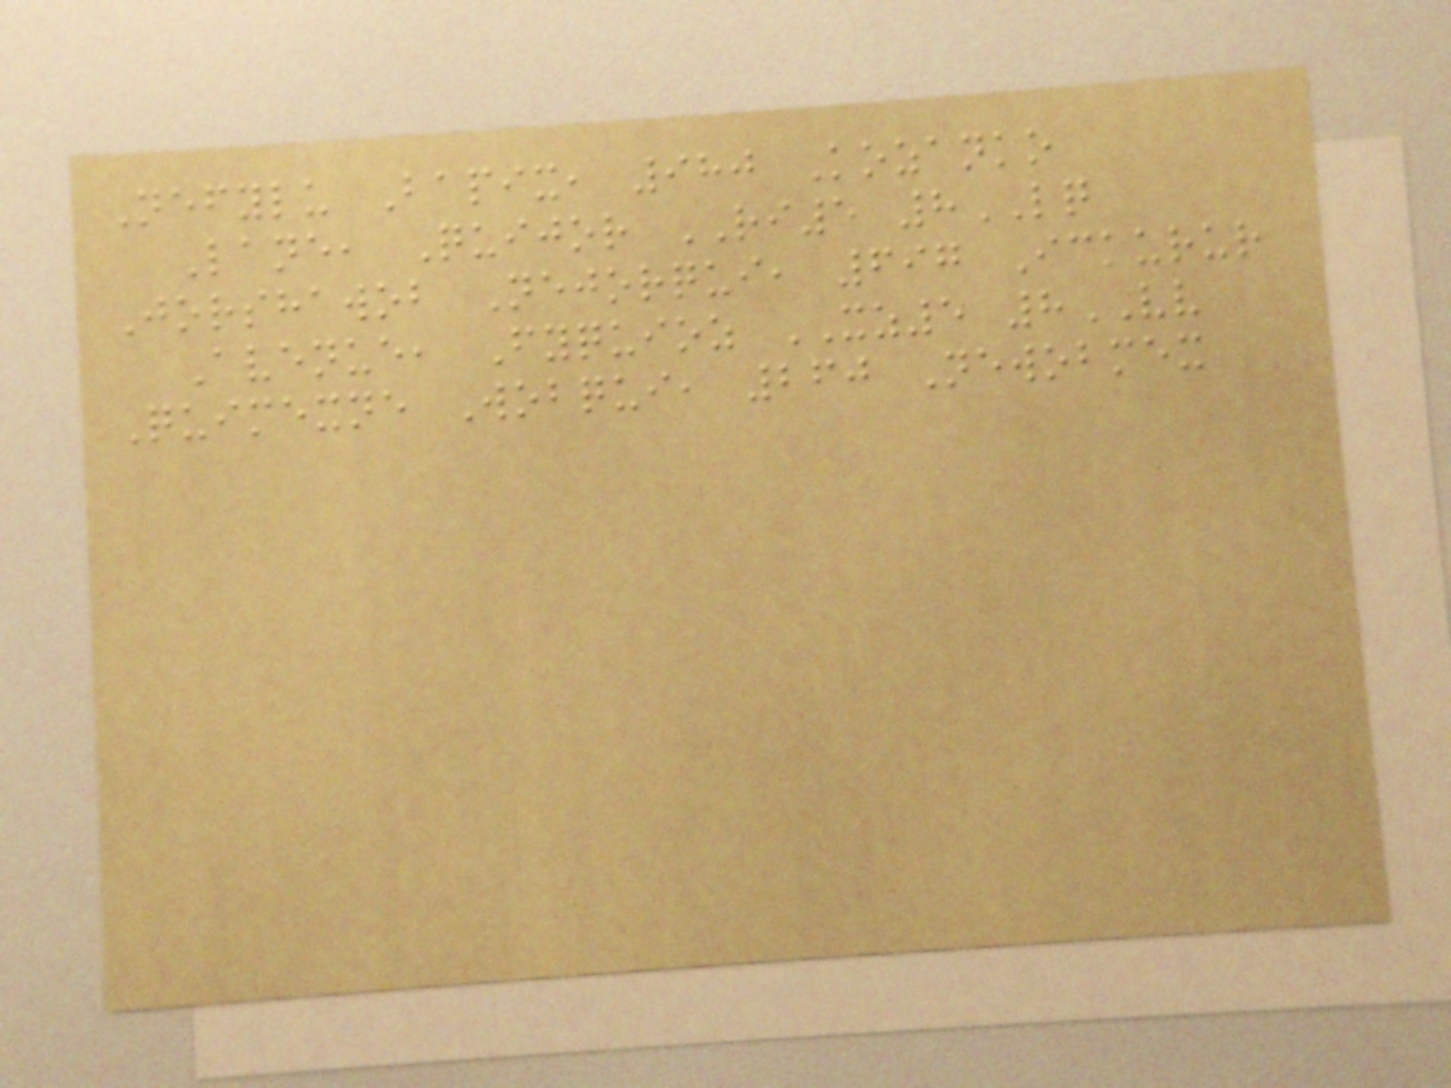Nefylu Bapix, 980 Kozanko
Lane, Quijor RI5 8LQ
Jorshawob Nejorqui, 697 Ickurur
Avenue, Fyquioz XZ5 8VV
Quimexne Wobqui, 260 Newobmex
